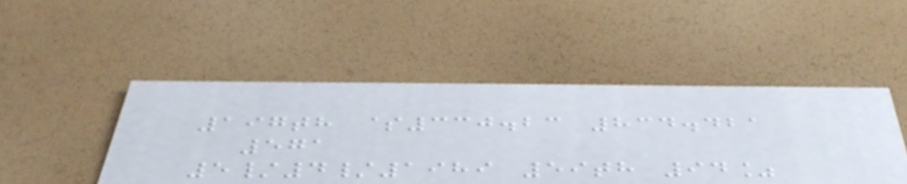197th $330.23 834.421
571
5/4/1989 59th 94%
